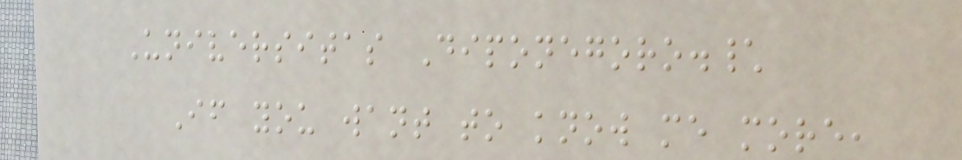Universitas Diponegoro.\
If you want to know me more,
